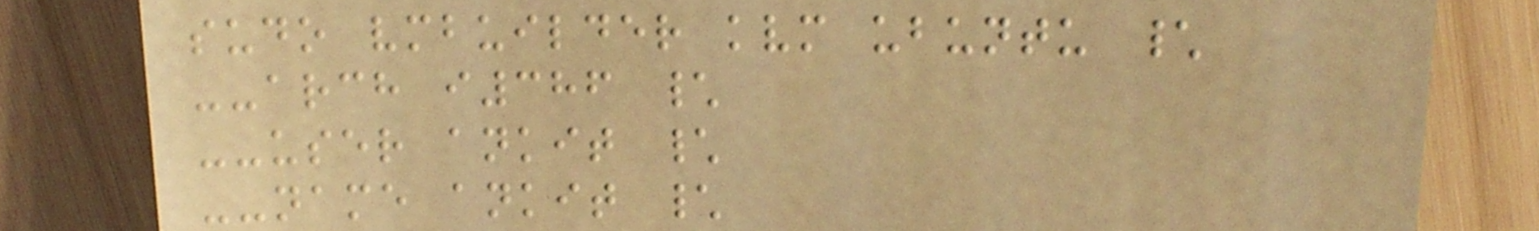sudo vmbuilder kvm ubuntu \
--arch i386 \
--user ankit \
--name ankit \
